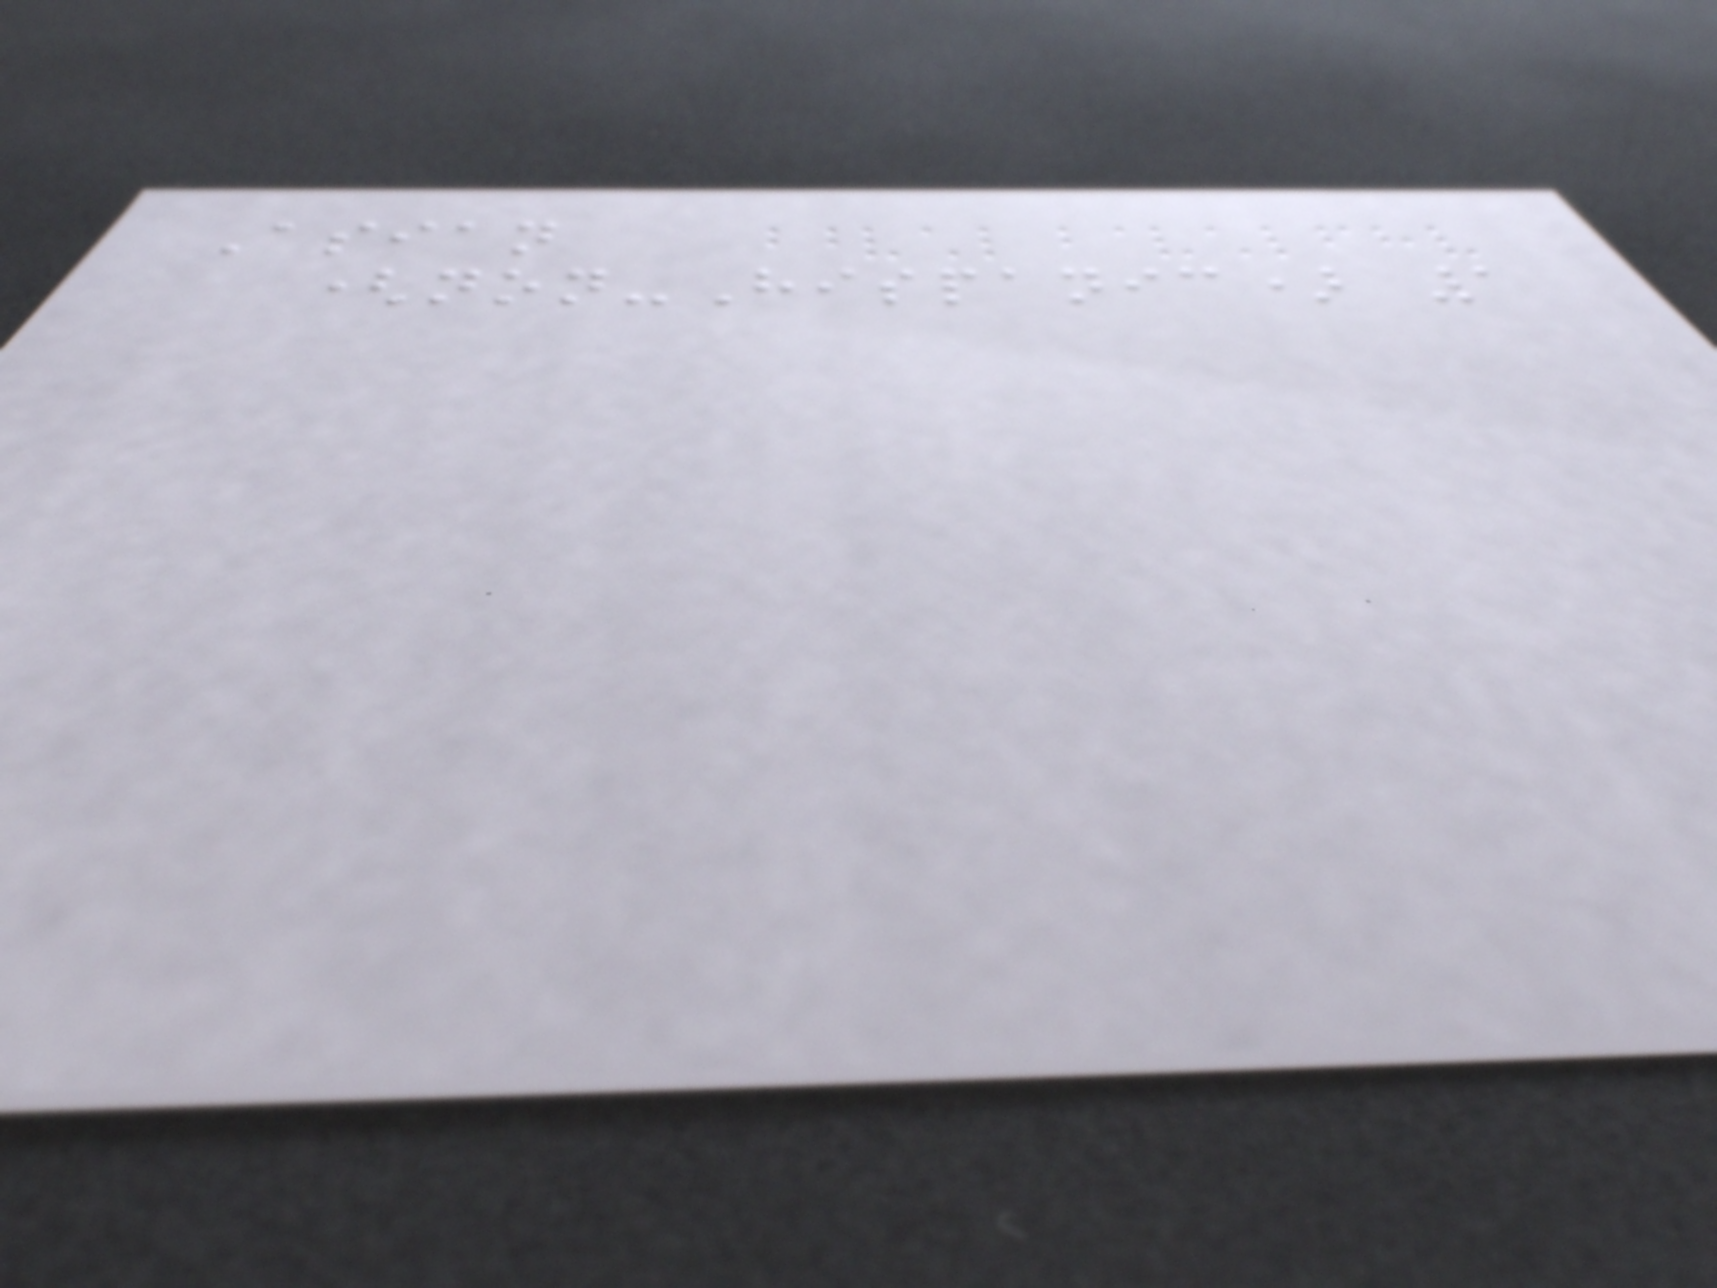Asian
(non-Hispanic) 1
